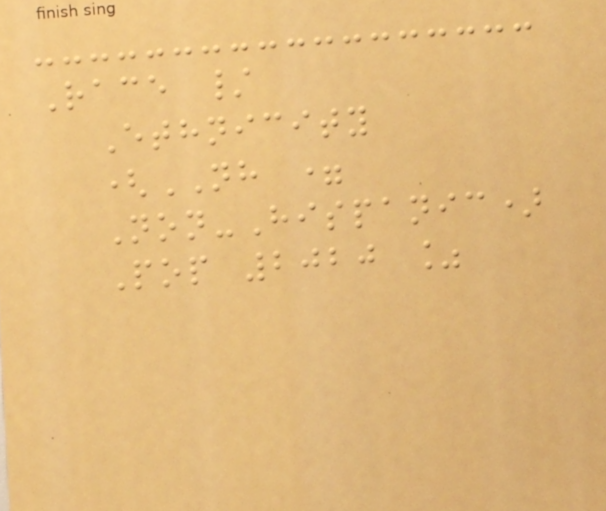Race /
Ethnicity
(NH =
Non-Hispanic)
Pop 2020 %
